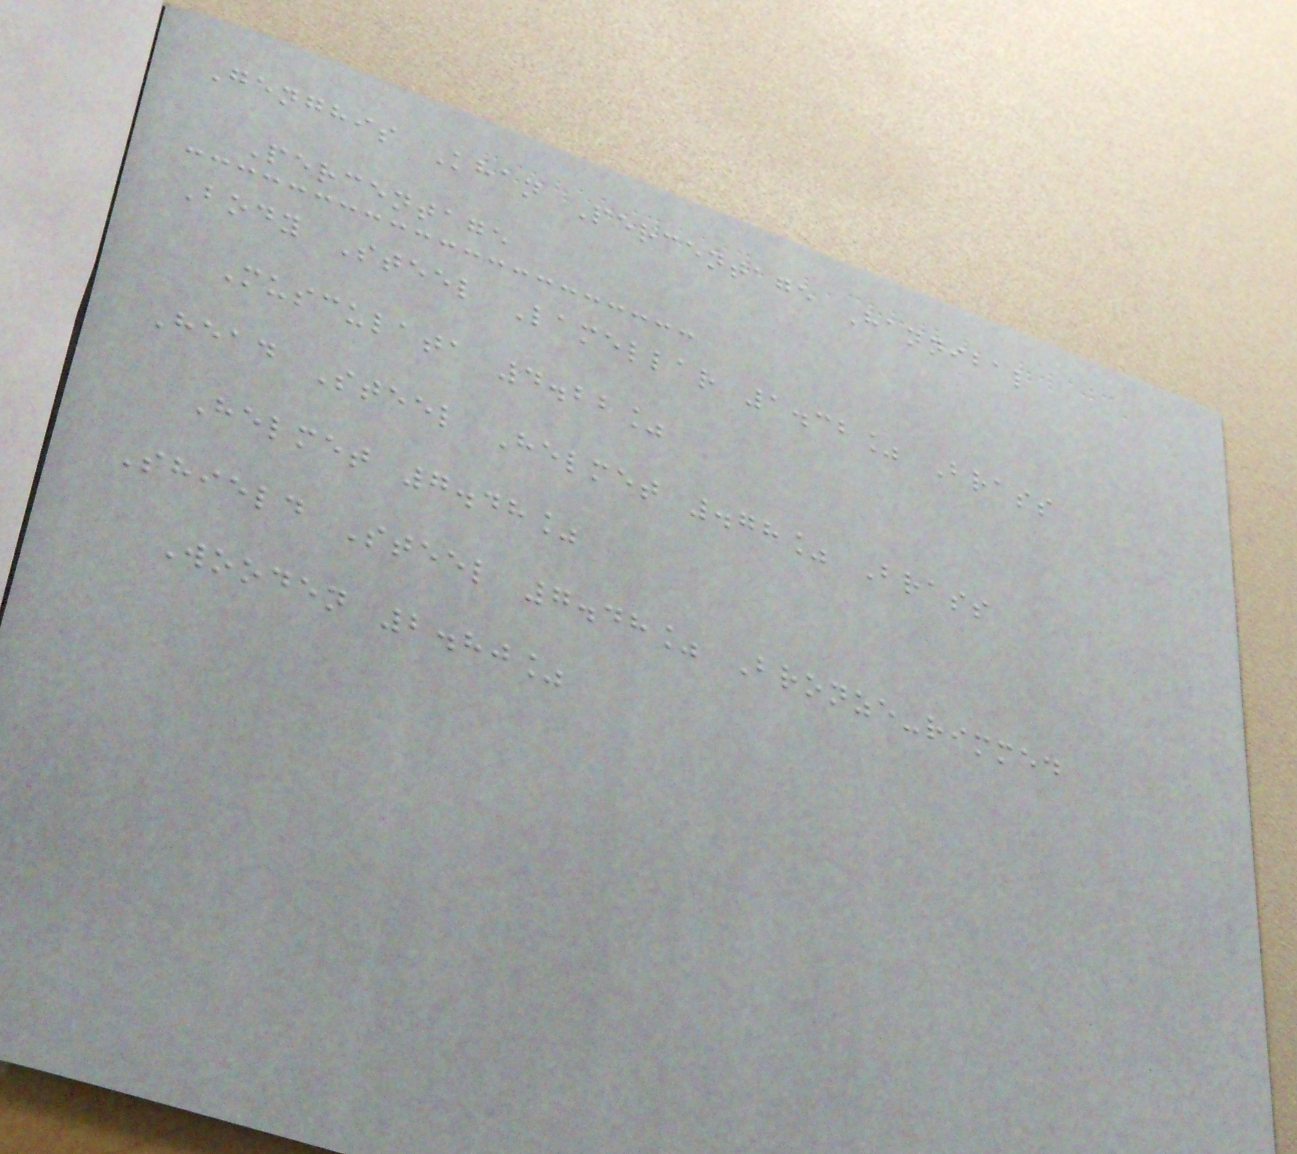Genghis Khan Percentage Hannibal
Percentage
Body Steel Lamellar 1.32% Brass
Musculata 4.22%
Head Steel Helmet .78% Brass
Helmet 7.48%
Shield Steel 7.48% Bronze-rimmed
Wooden 2.80%
